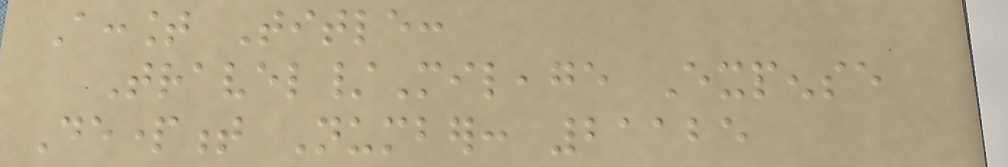Account Title:
Travel/Mileage Expense
Department Number: 21125
